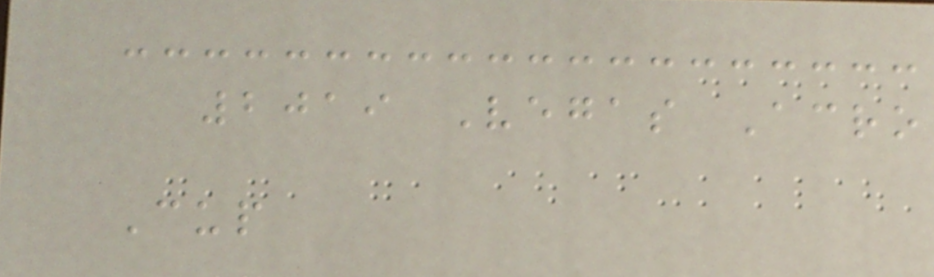2019 Vegas Acro
Cup
